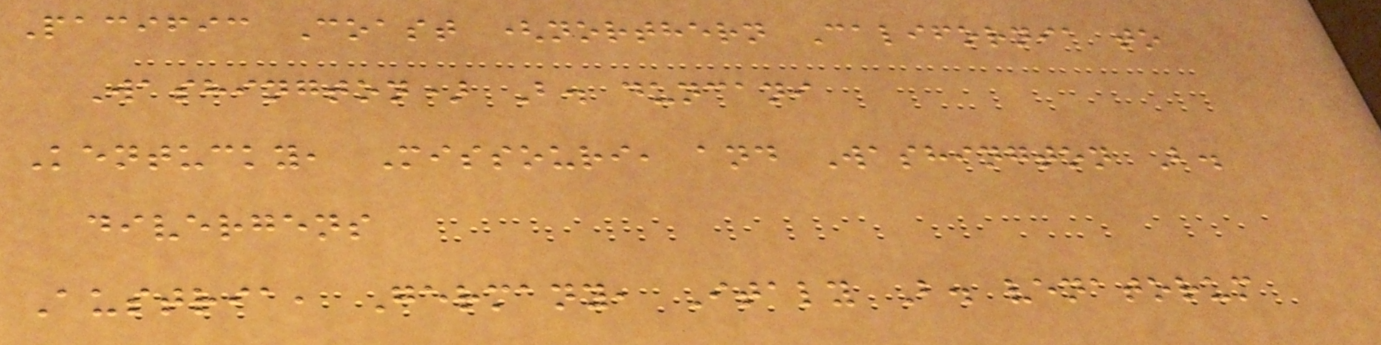Pacific Coast (northern California to
Washington) B. duncani
Kentucky, Missouri, and Washington B.
divergens
Austria, Germany, Italy B. venatorum
